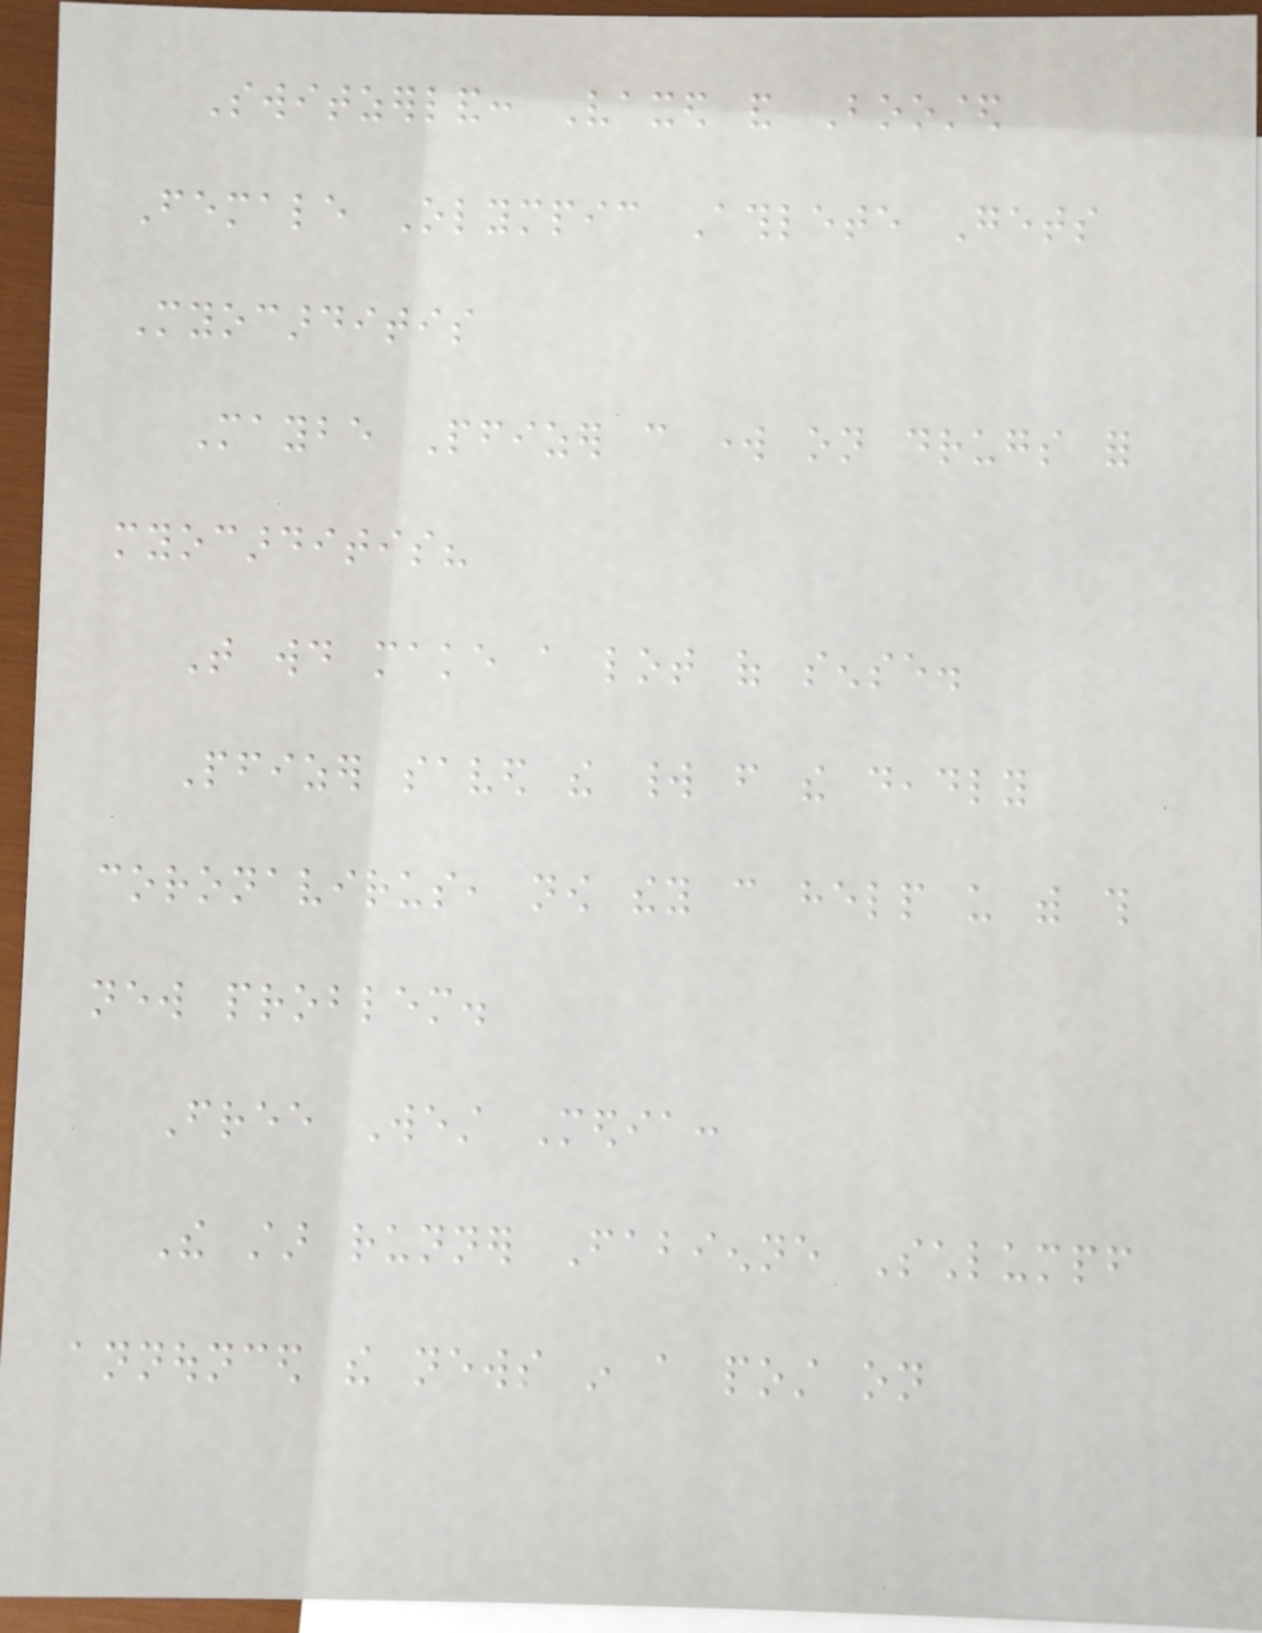Switzerland: Vaxed and Boosted
Female Olympic Athlete Gets
Myocarditis
Maybe Pfizer can work on drugs for
myocarditis?
That would make a lot of sense.
Pfizer saved the world from the deadly
coronavirus, now they can help us with this
new problem.
Free West Media:
The star runner Fabienne Schlumpf
announced the news in a post on
